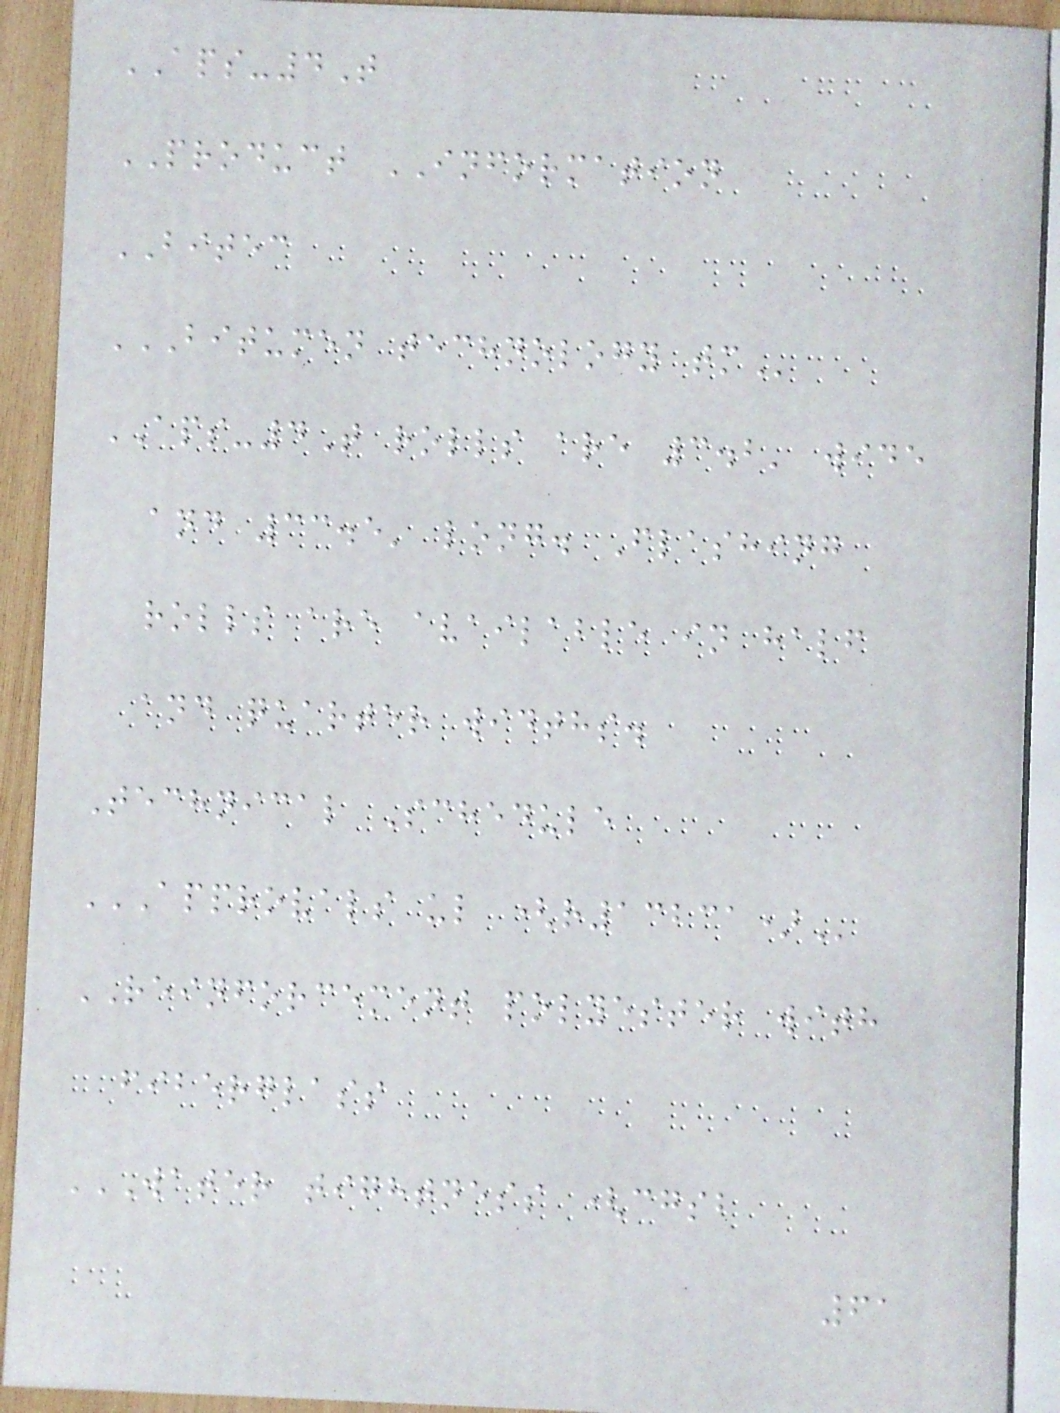APS-4T
PRODUCT INFORMATION
BITEC
BITUMEN TECHNOLOGY TM
APS-4T rolls are 3.2' wide
and 33.5' long. Flashing
rolls are available in half
and quarter widths.
Technical Schedule
APPROVALS UL (R13231)
REINFORCEMENT polyester with
fiberglass
WATER TIGHTNESS (CGSB
61
